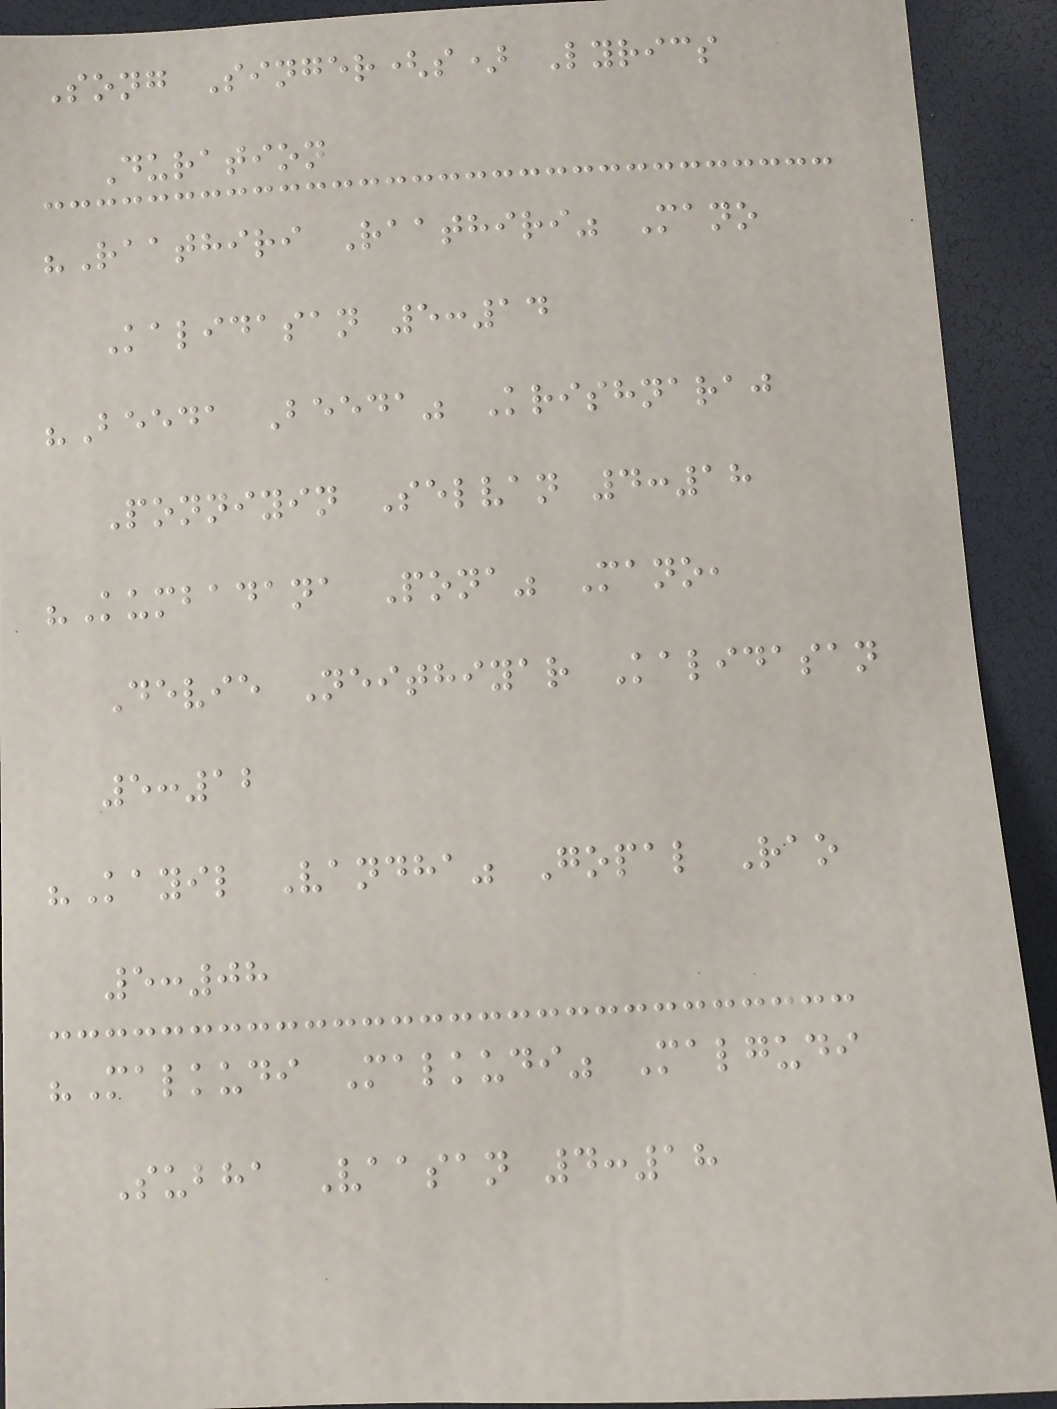Song Singer(s) Lyrics
Duration
"Raathiri Raathiri" Mano
Kalidasan 5:14
"Beeda Beeda" Krishnaraj
Ponniyin Selvan 4:18
"Kumbadana Pona" Mano,
Devie Neithiyar Kalidasan
5:12
"Kayil Vandha" Gopal Rao
5:08
"Malkudi Malkudi" Malgudi
Subha Vaasan 4:18
